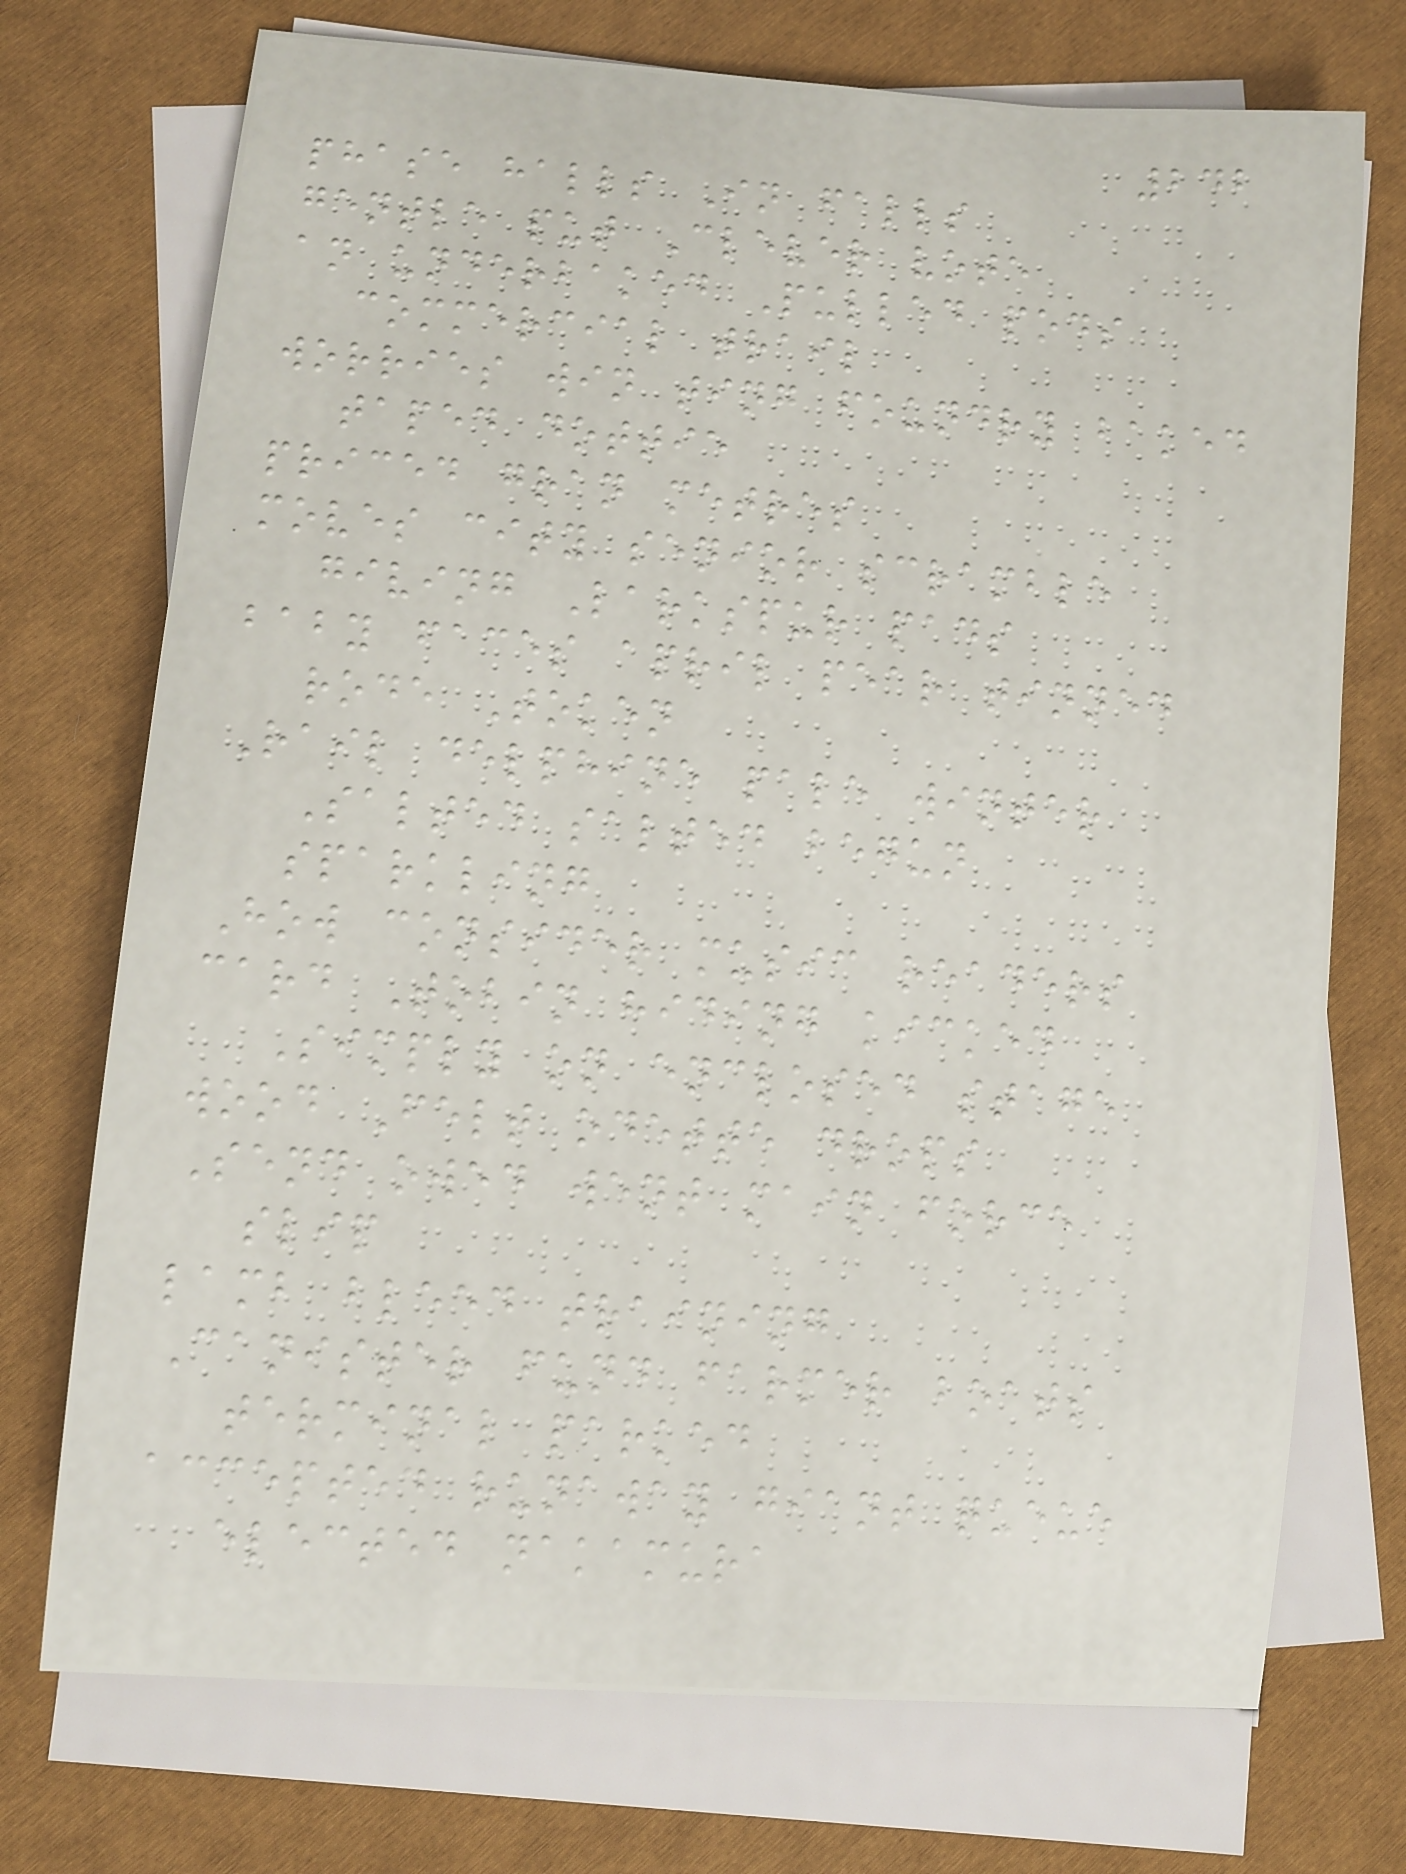242
phase halls In falls
gentle put Clever vote
an underbaked Pulled pods
commercial trail
worries win ting foundry baked
taped dottie
priced gran metres
moves city senior scramble
giving Larkspur pads
baby faces april pear tinned
rode Token
Rail delphine pale winter
Salted salted begun
sparkling
How consider music readers
card Tobin hiding kicked
Simply on enclosed stage
wood Felt odette drops
Send owed went main force
slip
lamb bleed training
Canister fund farmer boats
terminal parked
accepted runaway giant queue
elected nakamura
